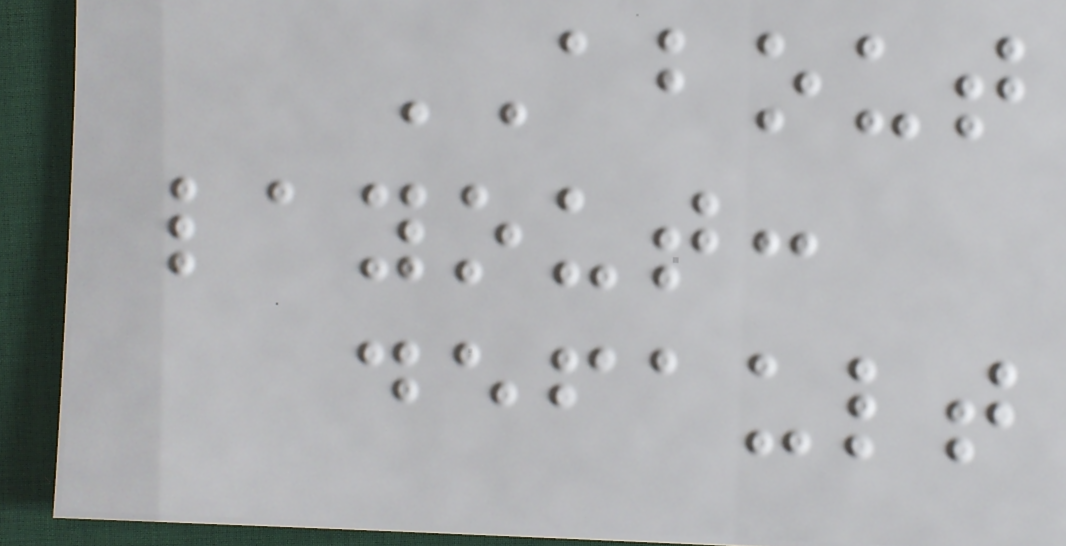ABOUT
layout:
default
